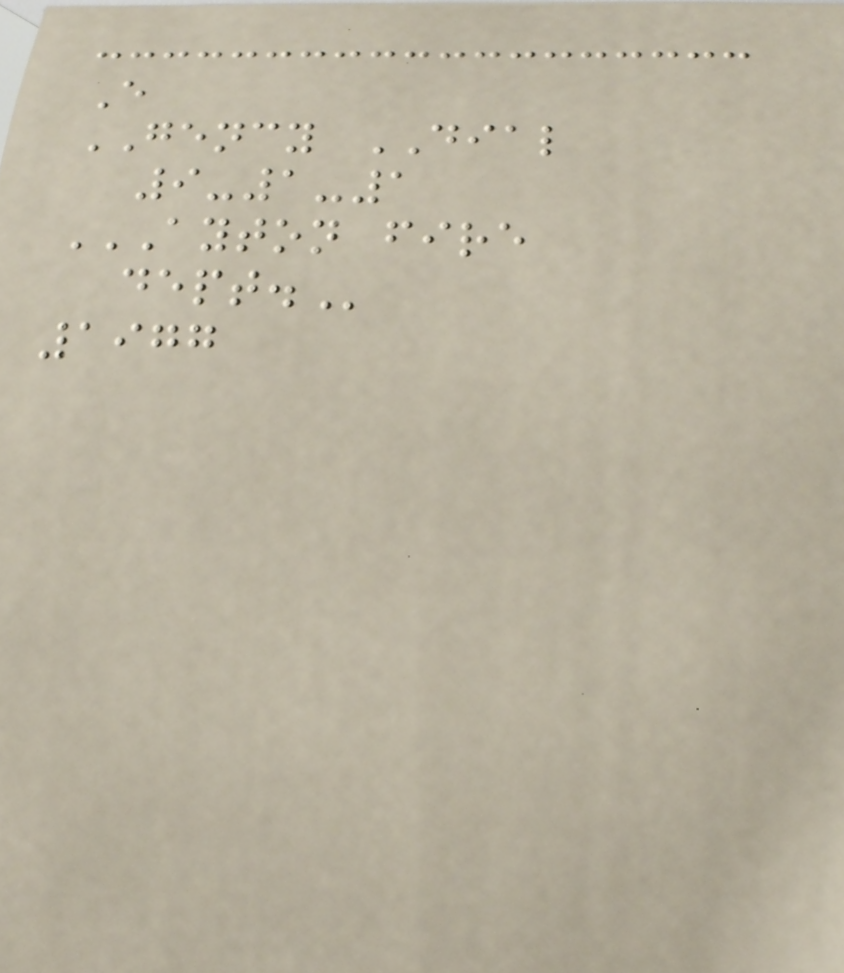E
GENCY DIAL
9-1-1
AYTON FIRE
DEPT.
1977
